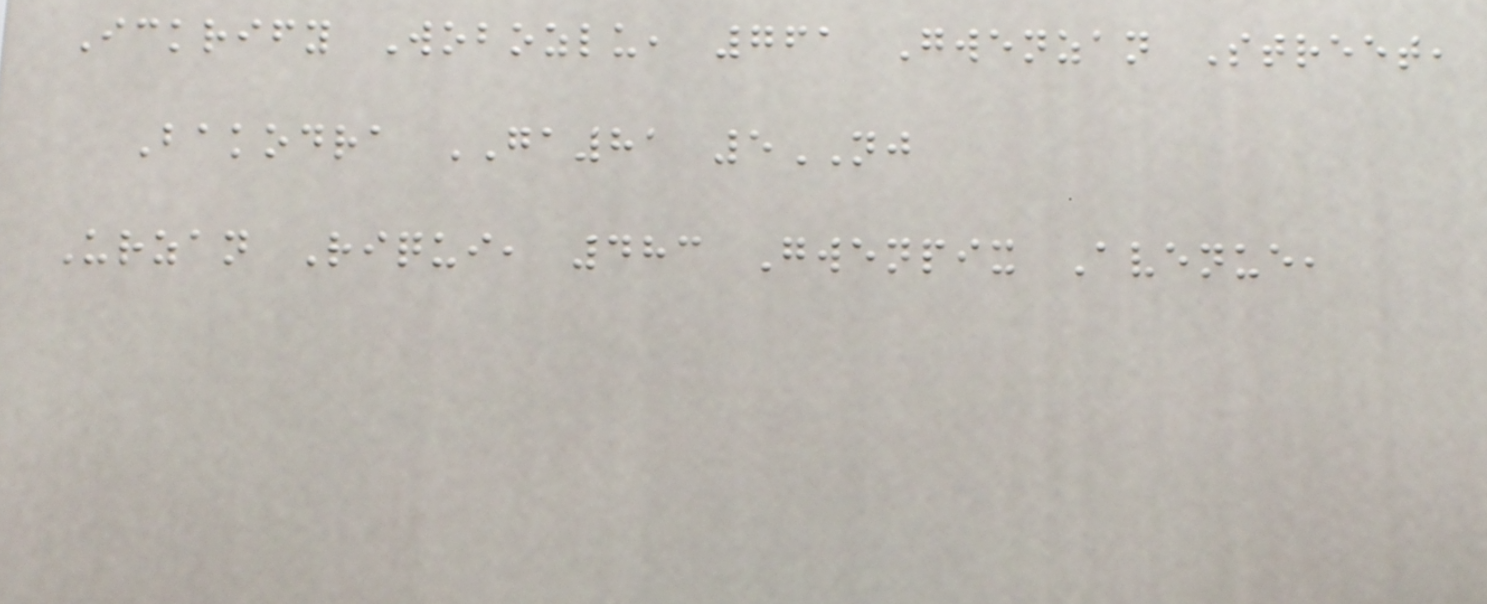Ickrify Wobozlu, 761 Gwenzan Street,
Bakodra GA81 5NJ
Urzan Riqui, 483 Gwenpix Avenue,
